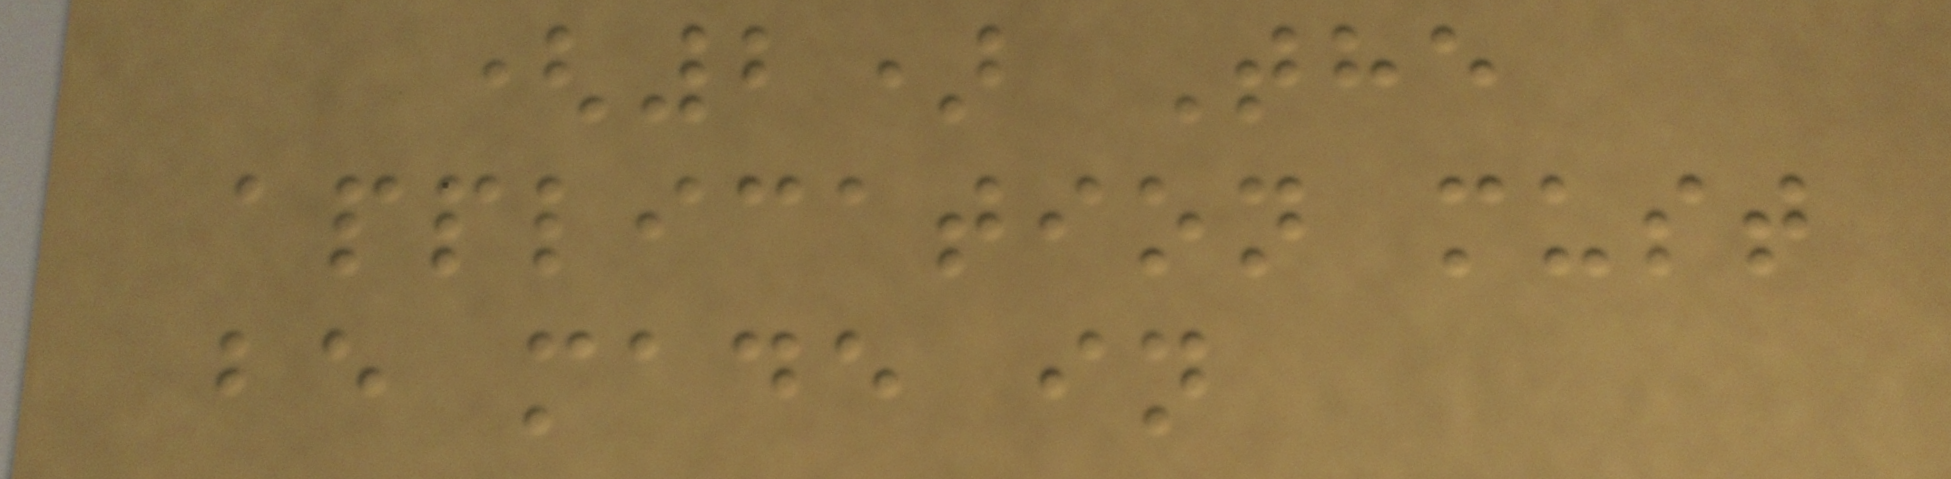(2) The
application must
be made in
